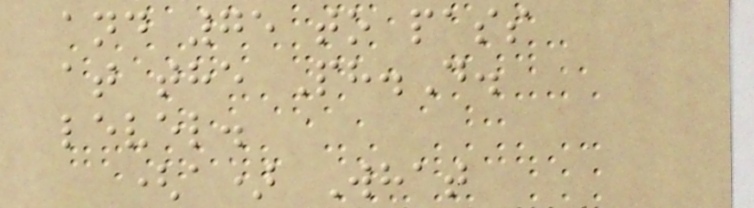and 75 to pass
at the Ph.D.
level.
(a) What
